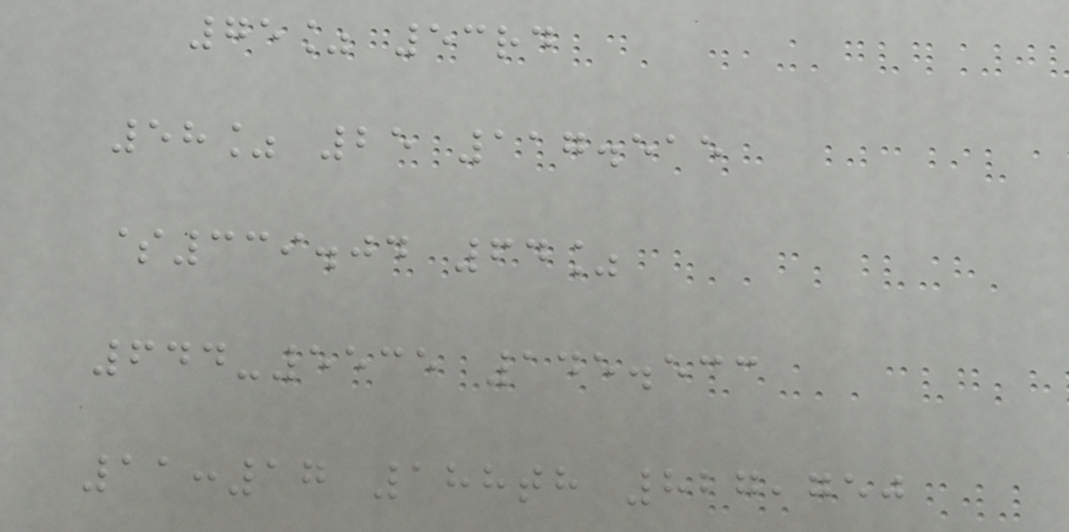75% 53rd
58% 25 117.515
$339.04 64%
644-5535 145.533
11:17 188th 827,750
